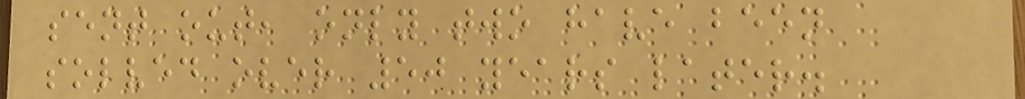sent out, only two have been
solved over 50 years later.
